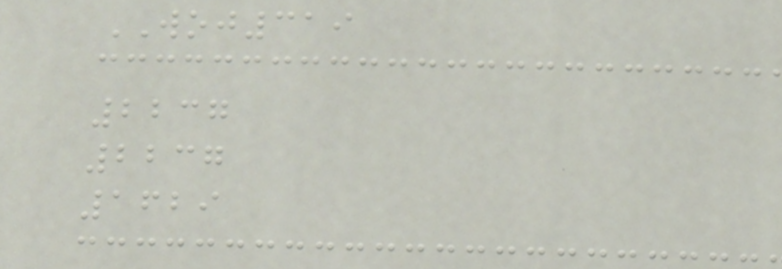WOJ319
2237
2237
1629
